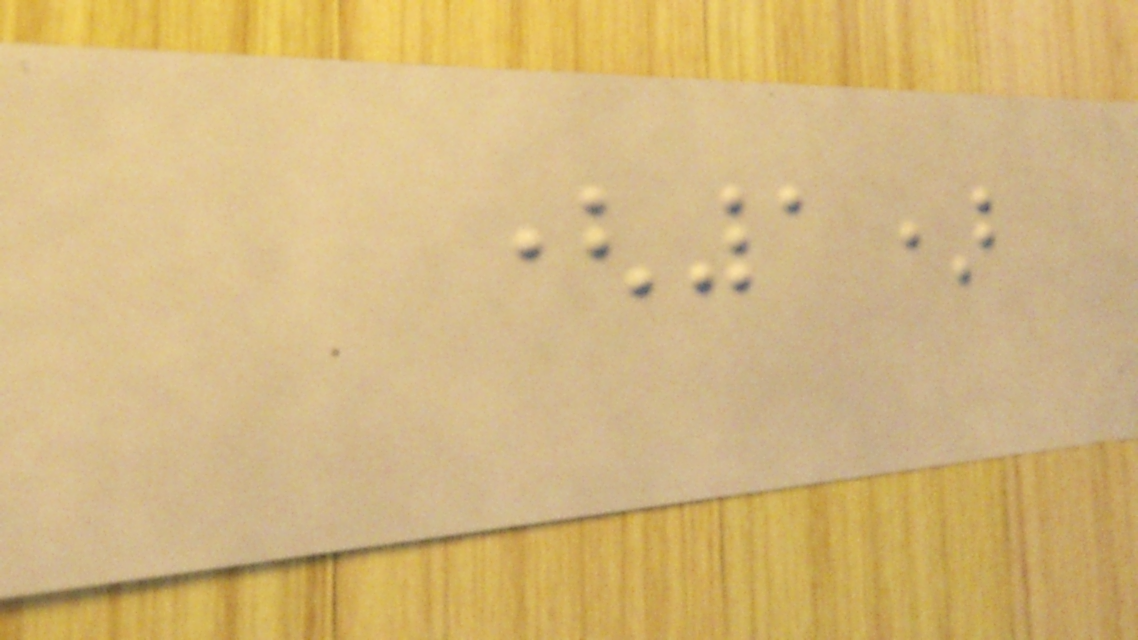(1)
